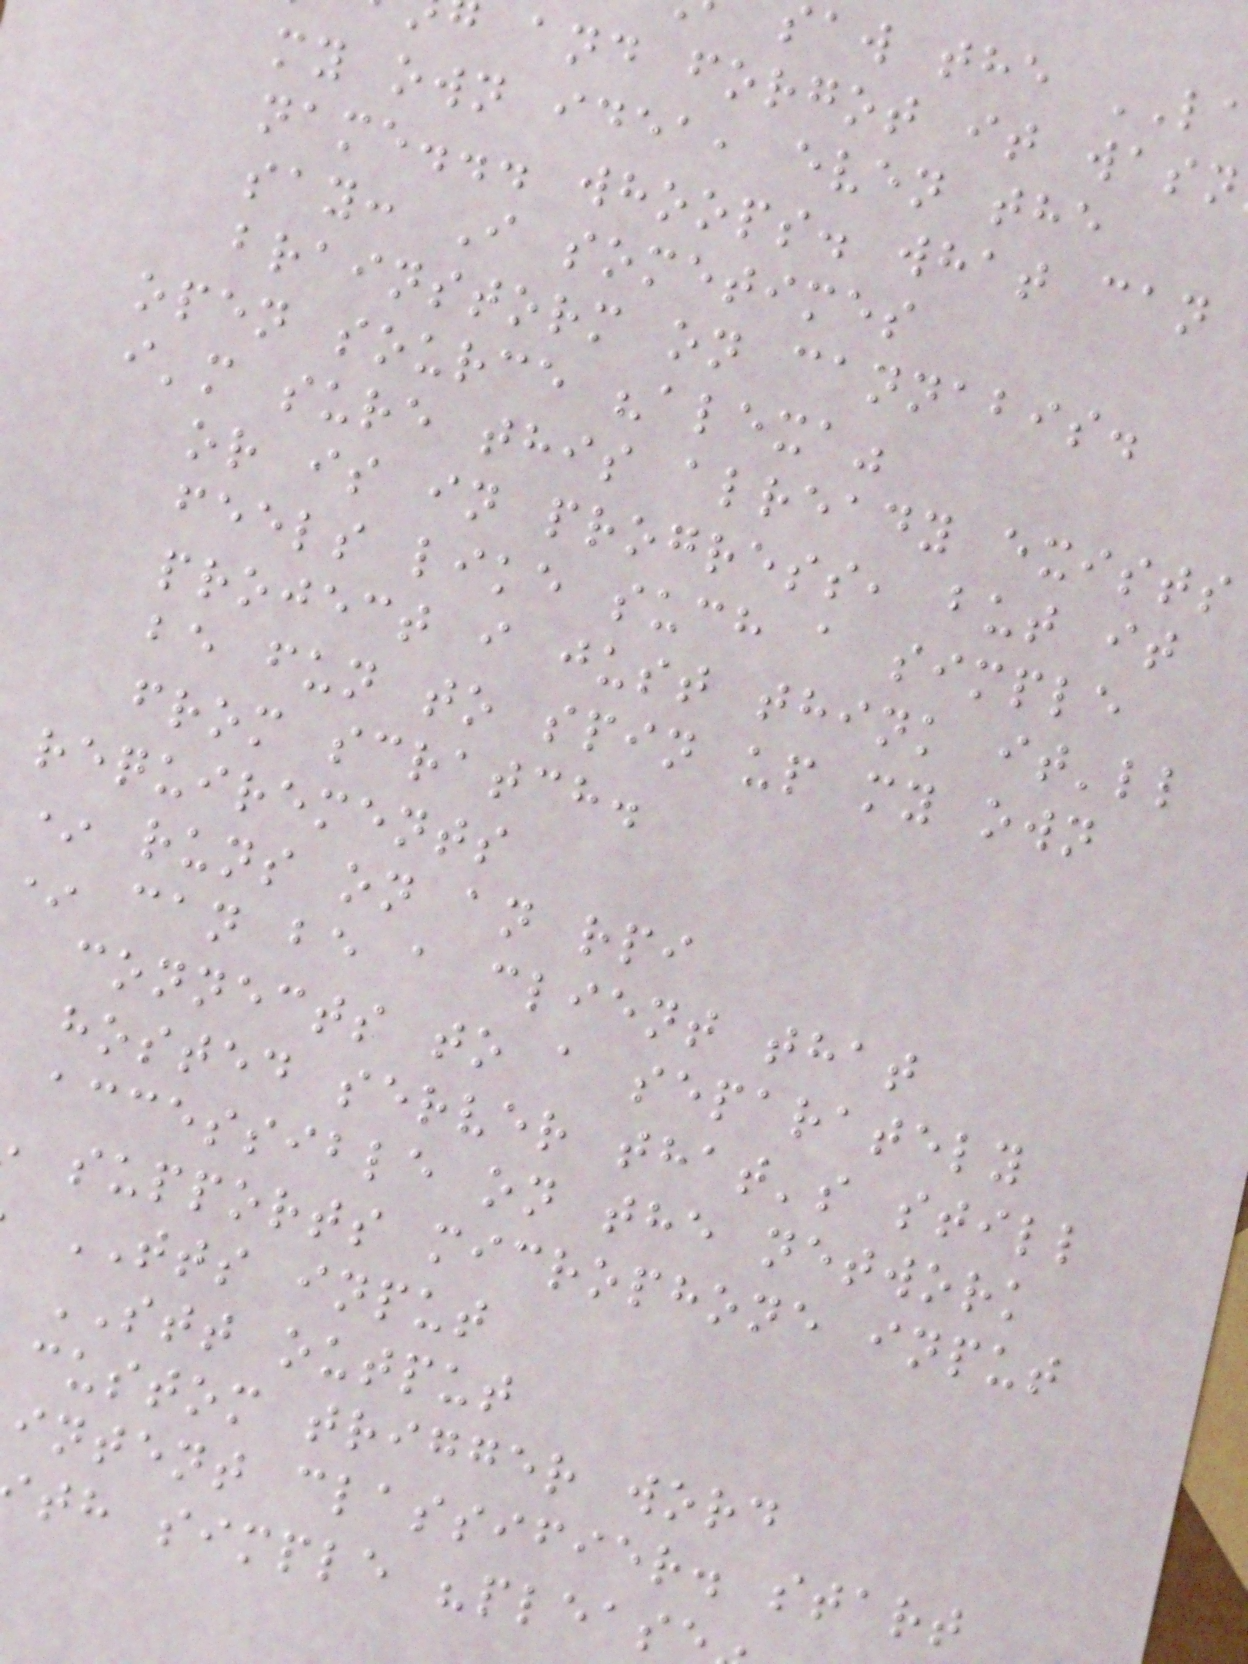and forgot it wasn
my own idea, even the
name... whoops. what can
say: I sometimes
brainstorm on cannabis.
open source "alexa"
i'm sure this already exists
or is in progress, but it
feels like such a simple
project i just think it'll
be fun to spin up my own
from scratch.
requirements
* runs on an rpi
* can be a client that
connects to a separately
hosted server that's still
accessible on the network
supports microphone input
TTS input
STT output
custom trigger word
intent classifier. start
th simple "please
